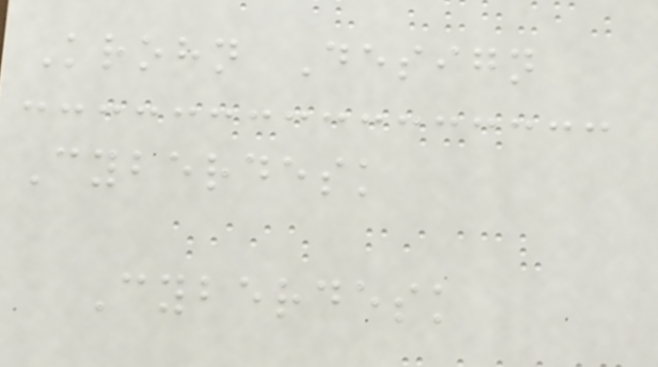Krohn Design
Cyberdesk
Cyberdesk
